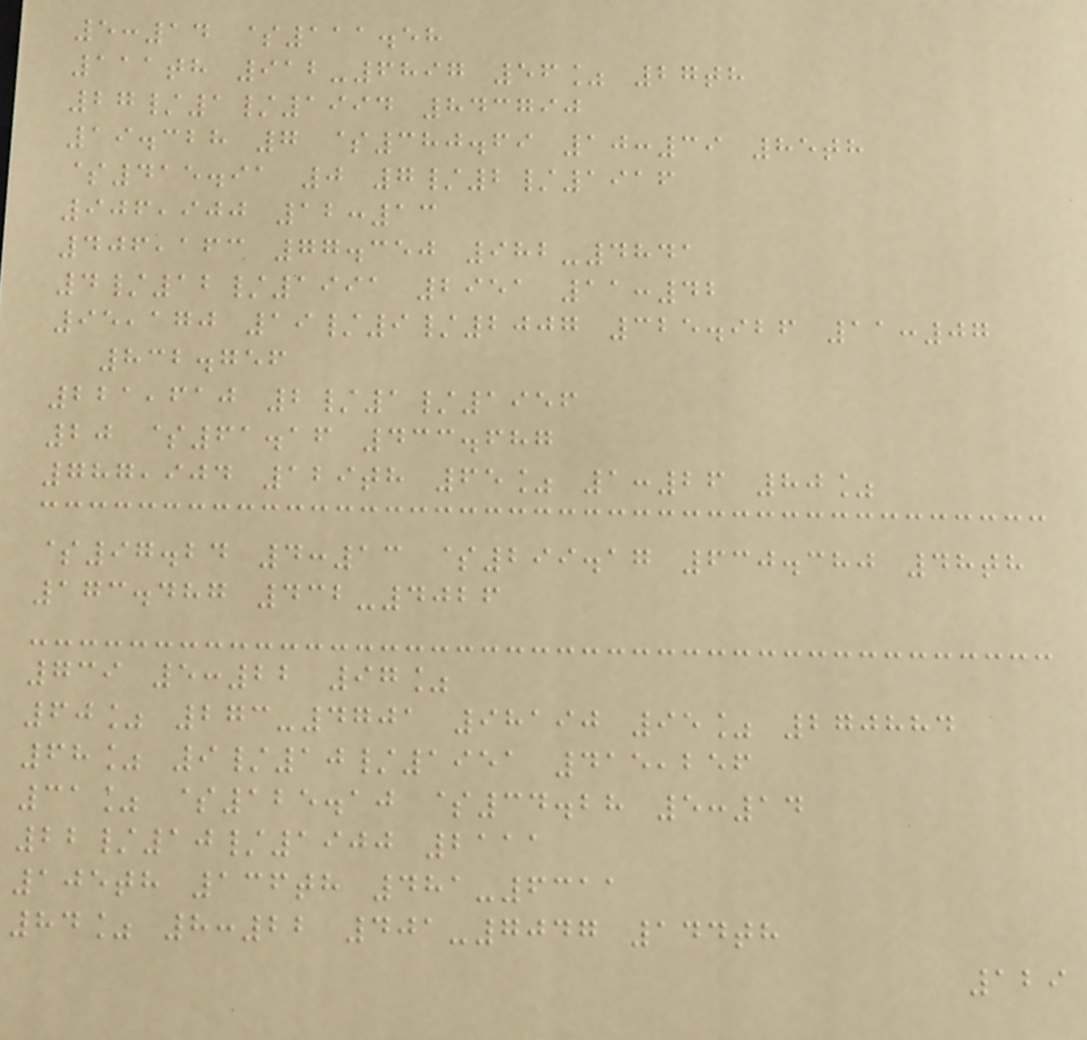5:14 $111.58
111th 912-6897 56% 27th
27/1/1994 843790
19.328 7 $380.69 10:39 85th
$415.91 0 7/2/1916
906,900 12:13
406,163 77.350 982-4841
4/12/1991 2951 11:42
95,170 19/9/2007 325.926 11:07
832.756
221,610 2/1/1956
20 $61.16 433.687
787,904 129th 65% 1:26 80%
$97.24 4:13 $299.17 630.380 48th
173.487 432-4026
739 5:22 97%
60% 273-4701 98190 95% 270884
68% 9/10/1951 415,256
31% $125.10 $34.28 5:14
22/10/1900 2111
105th 136th 481-6311
84% 8:22 401-7047 144th
129
